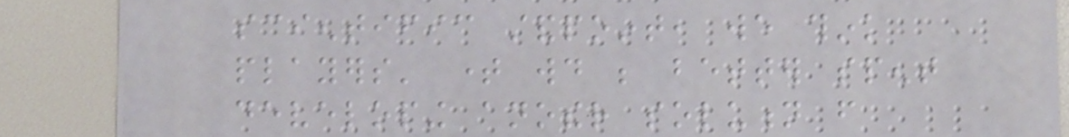scientific standpoint, we think
players' time would be better spent
developing another solution from
